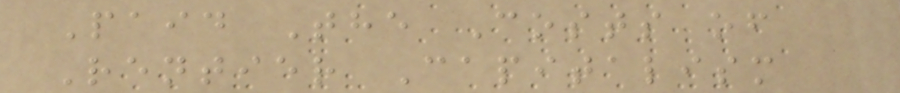Paid The Costs of
Rentier Capitalism
